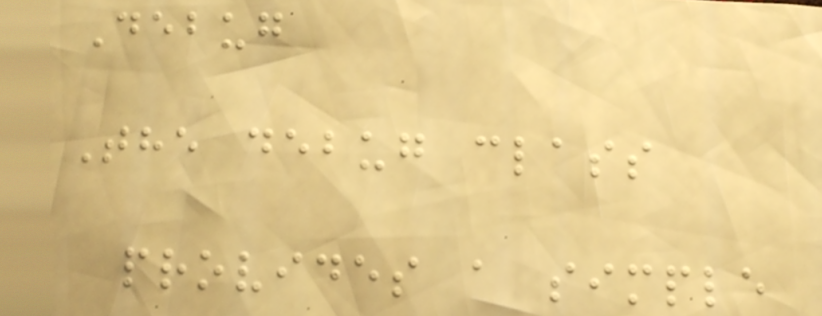Debug
The debug class
provides a simple
